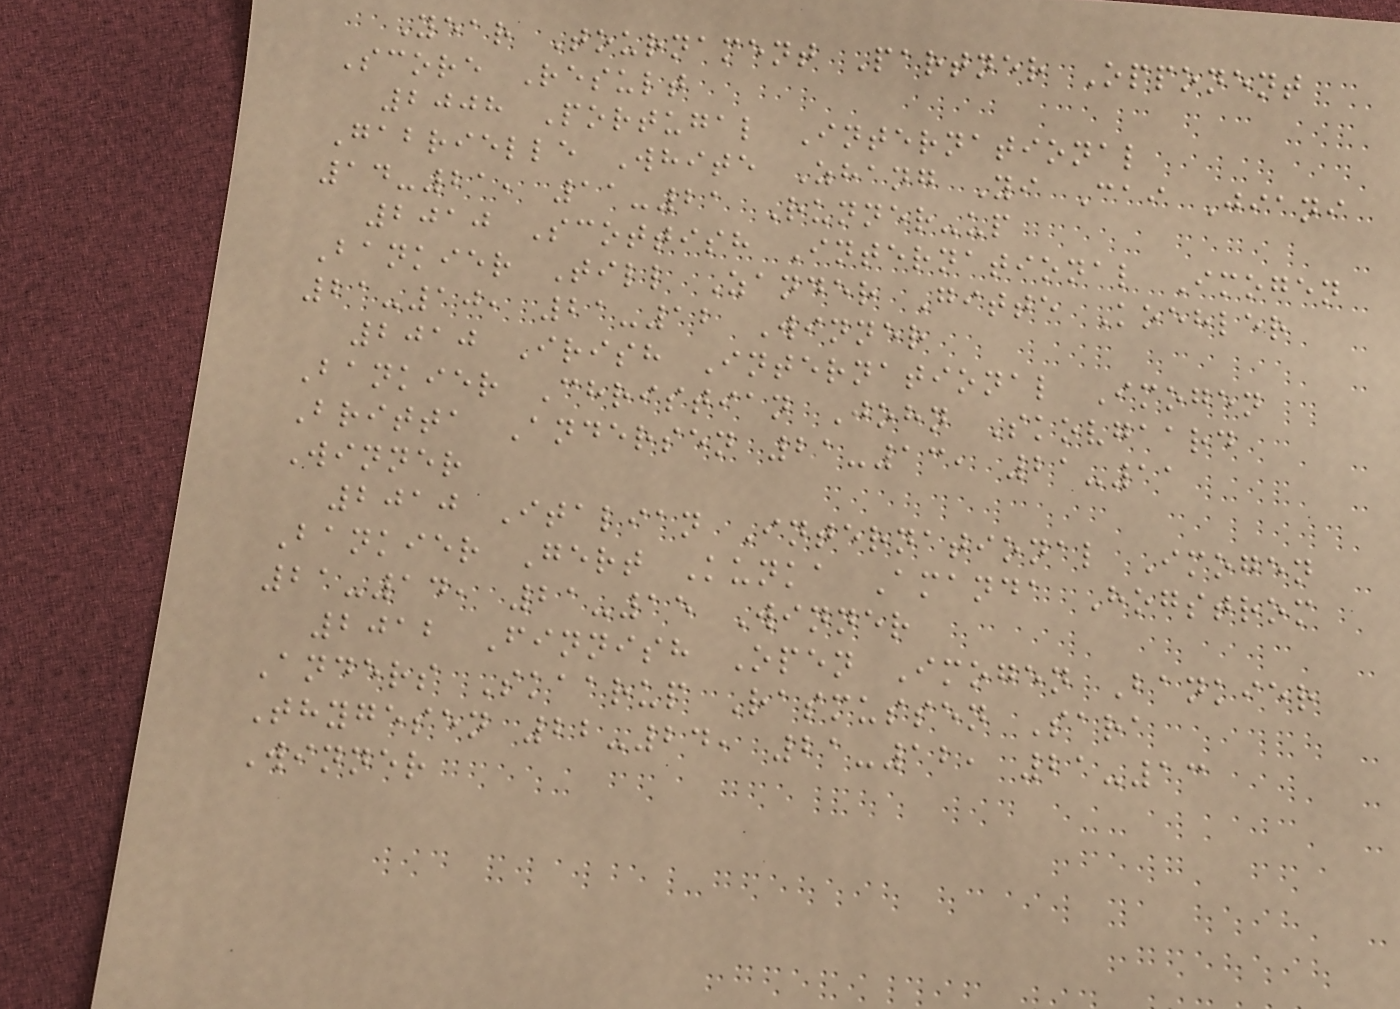Year Tournament Partner Opponent
Score Result
2008 Portugal International
Gabrielle White Zhang Yi Cai Jiani
14-21, 11-21 Runner-up
2010 Scottish International Imogen
Bankier Till Zander Gitte Koehler
21-10, 21-12 Winner
2010 Irish International Imogen
Bankier Christian John Skovgaard
Britta Andersen 21-13, 21-11
Winner
2010 Italian International Imogen
Bankier Gert Kunka Amanda Hogstrom
21-14, 21-15 Winner
2012 Finnish Open Imogen Bankier
Anders Skaarup Rasmussen Sara
Thygesen 22-24, 21-12, 21-13
Winner
